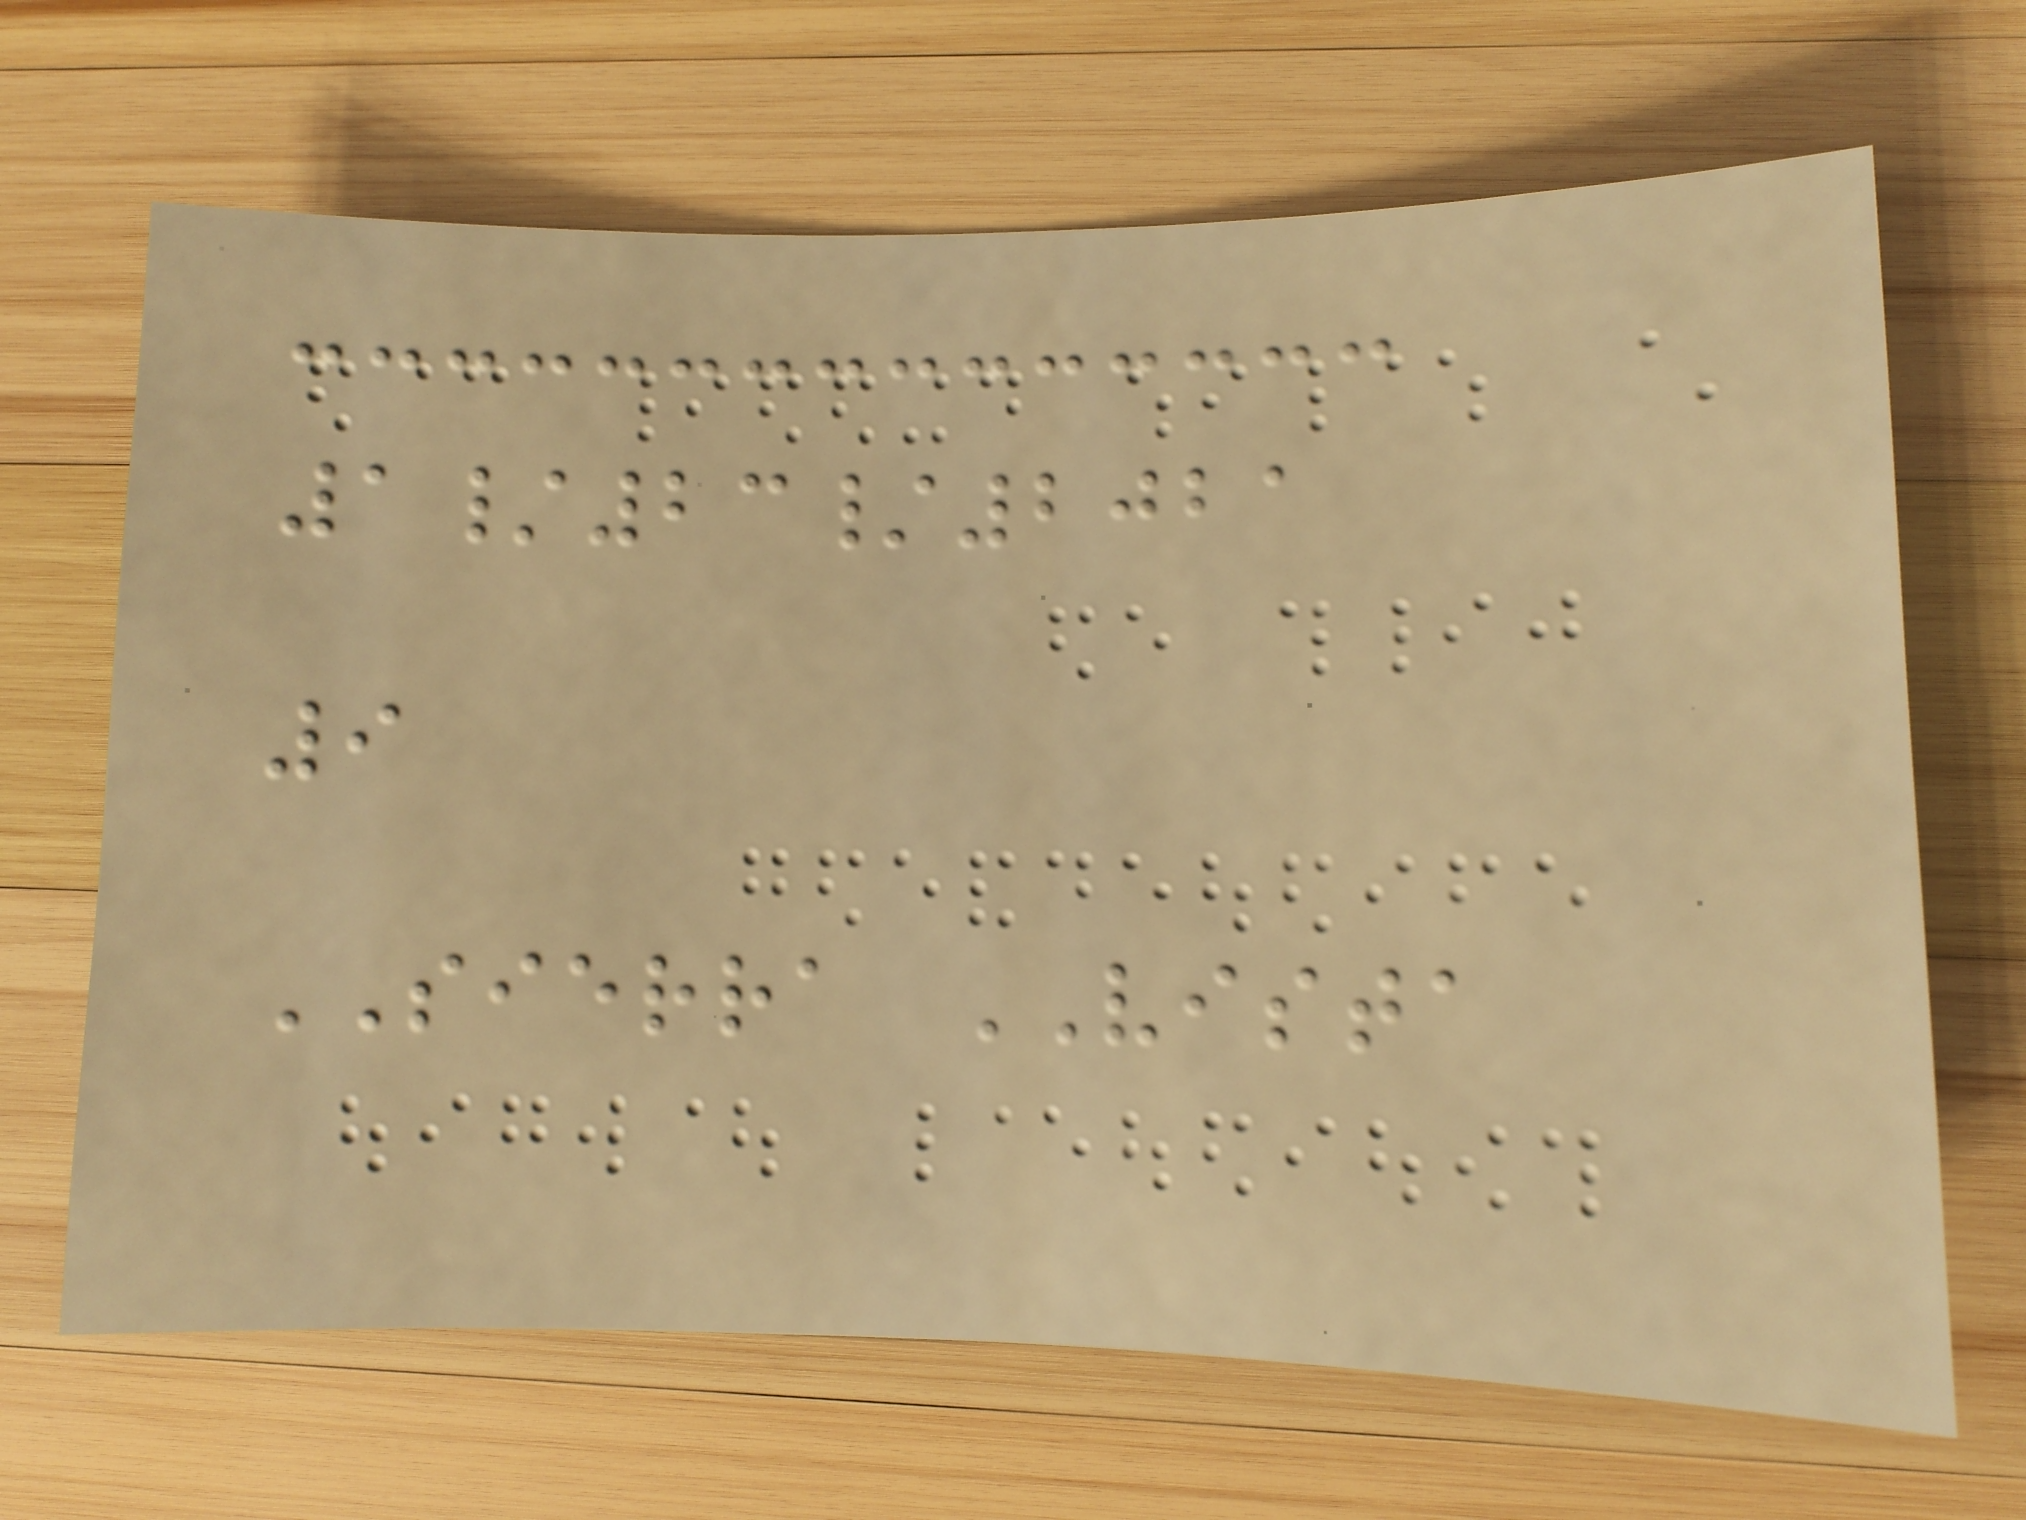1/23/2021
9
SIERRA VISTA
